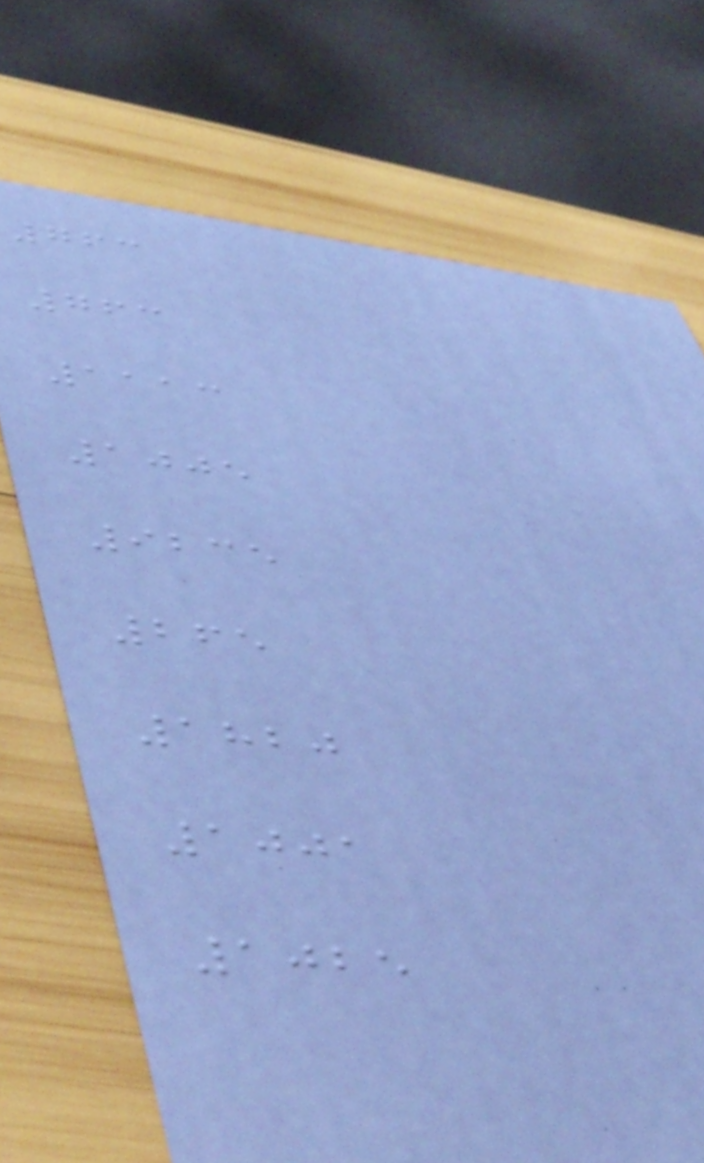763
763
1113
1005
9235
265
1820
1001
1025
